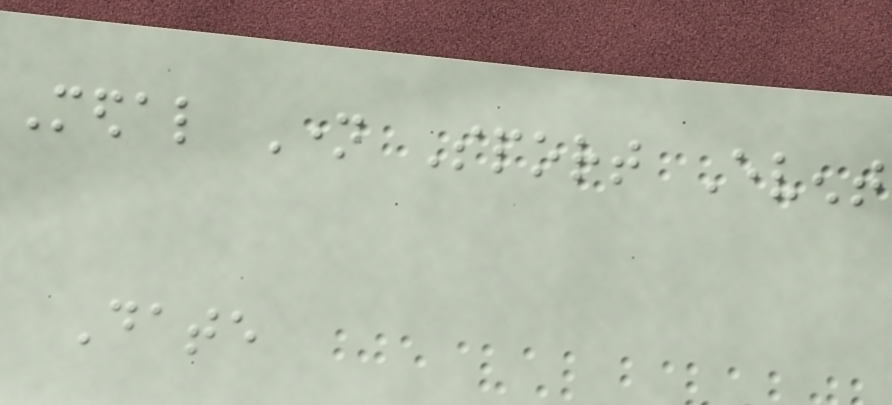Medal Name Sport Event
Date
